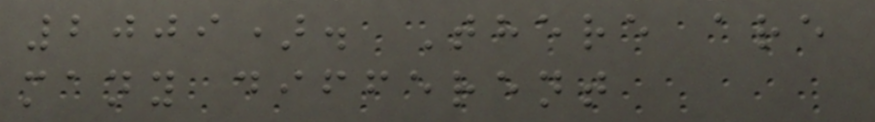2009). There are
many different
